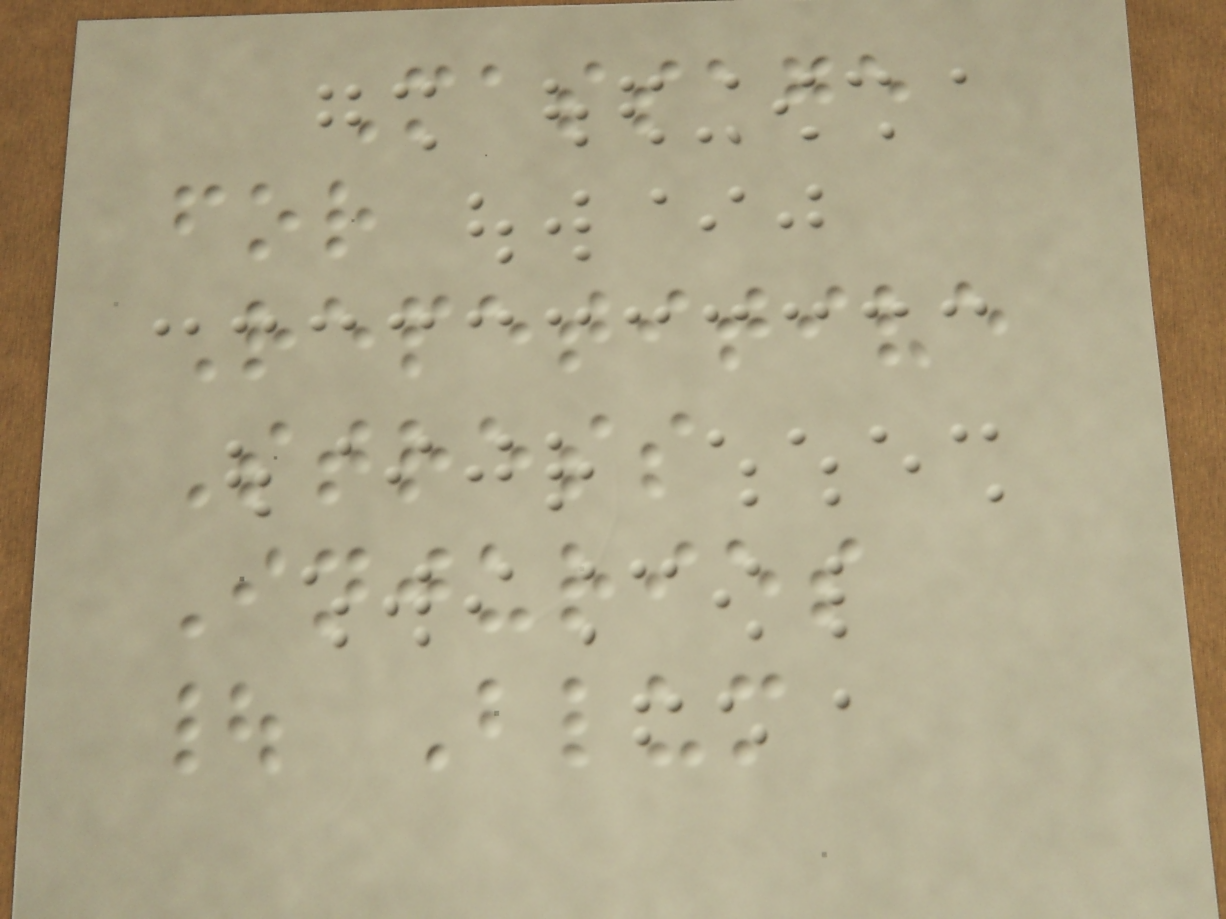Massage
for
Repetitive
Stress
Injuries
| Blum
